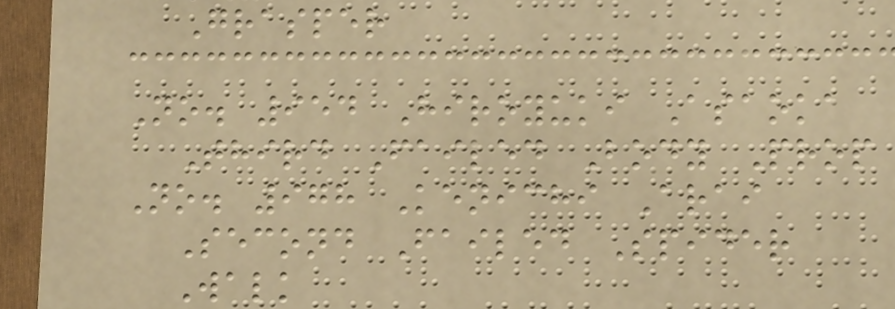Grasper
No. 954 Hiroyuki Asaoka
Third Failed Body Prop
No. 978 Kenichi Arai
Second Failed Spider
Walk
